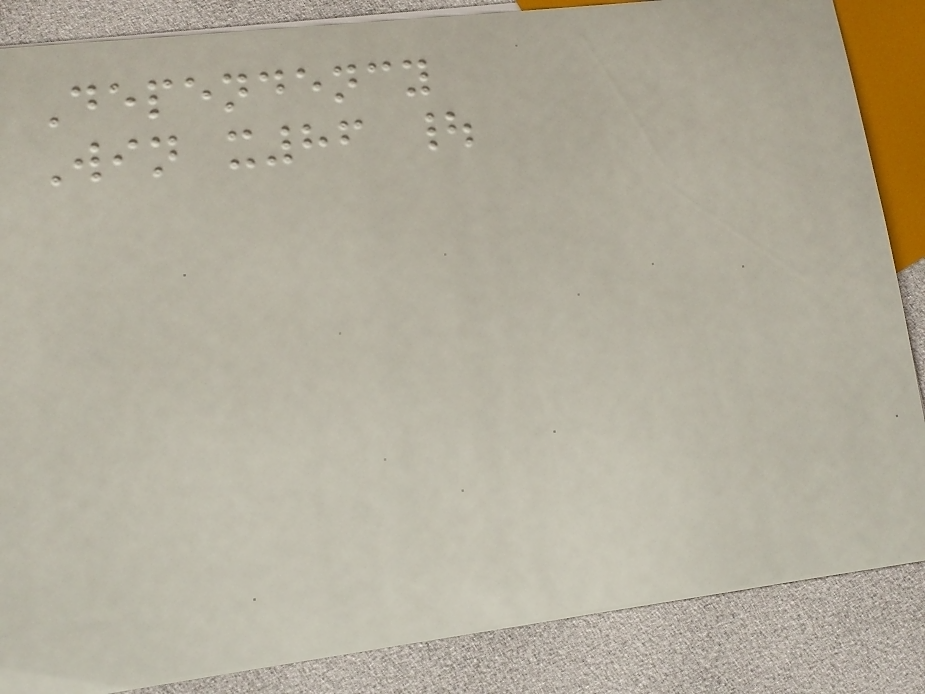Dependency
Win x86 |
